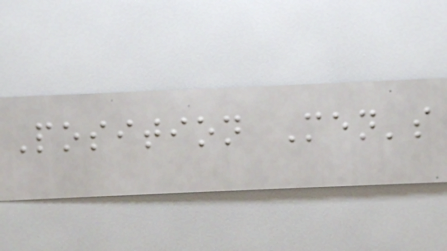Position Men's
